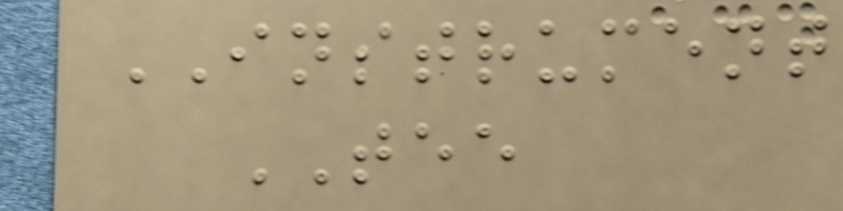INSTRUMENT
TEE
